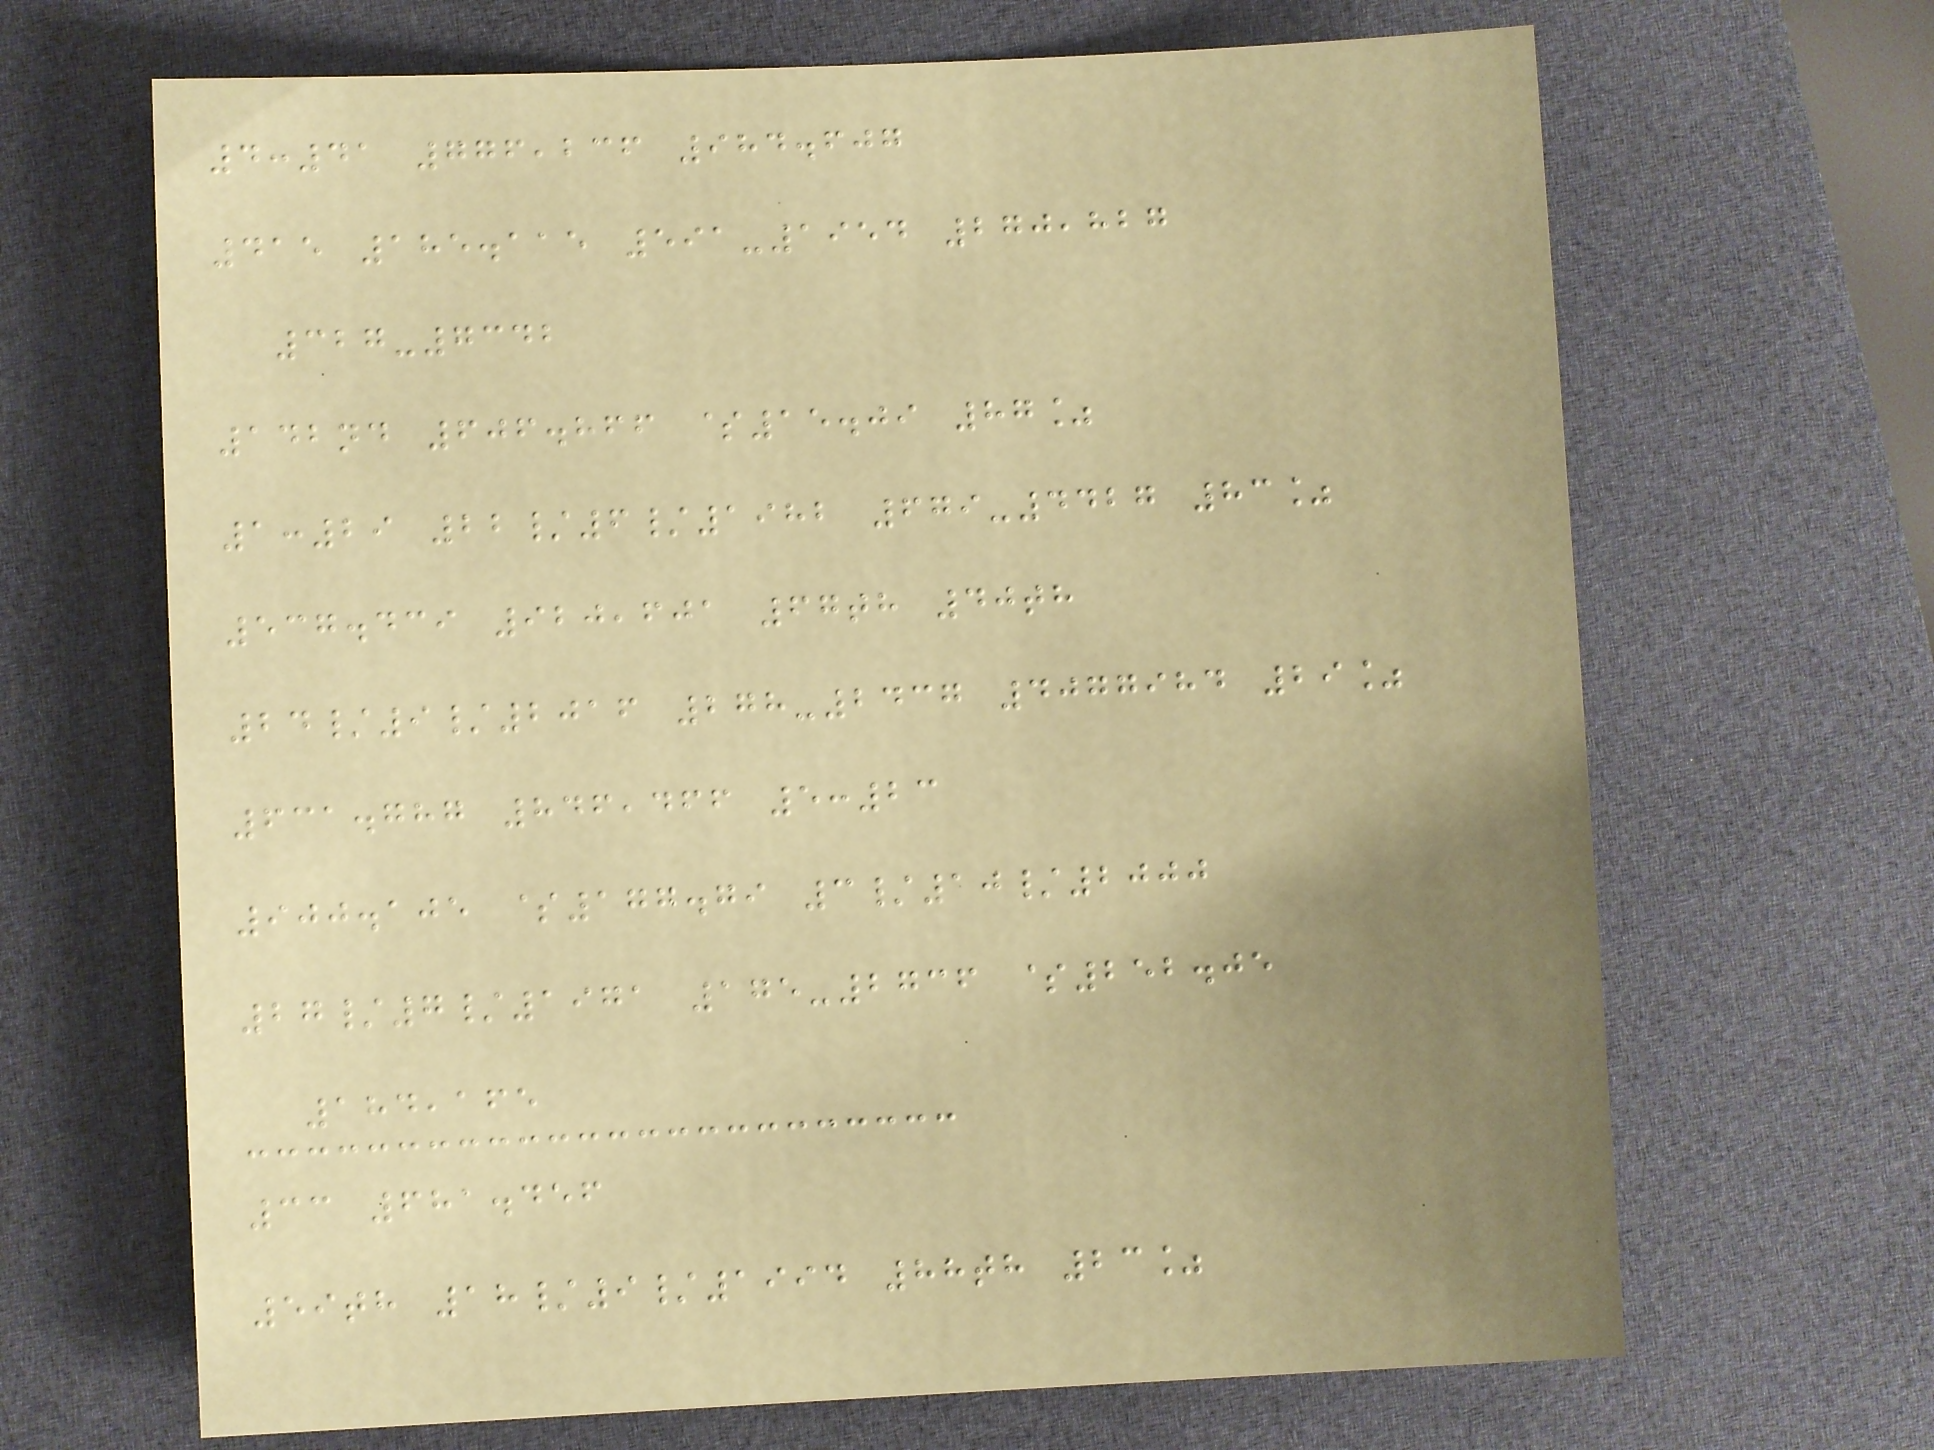4:41 776,236 984.607
415 185.115 591-1954 270,827
327-7342
142nd 606.866 $15.09 87%
1:29 22/6/1982 679-4427 83%
537.439 920,601 67th 40th
24/9/2016 278-2437 4077984 29%
631.787 846,466 5:23
900.105 $177.79 3/10/2000
27/7/1971 175-2736 $252.05
184,165
33 681.456
59th 18/9/1994 88th 23%
